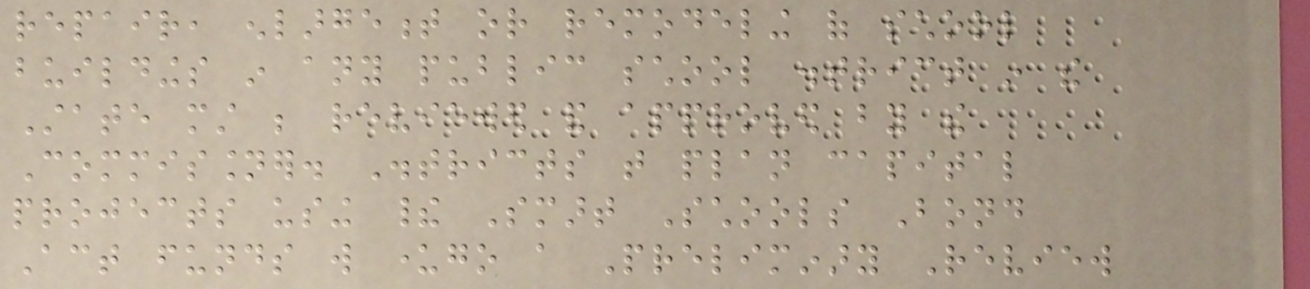repair, enlargement or remodeling of school
buildings in any public school district in the
State must be reviewed and approved by the
Commissioner. Districts that plan capital
projects using their Smart Schools Bond
Act funds will undergo a Preliminary Review
